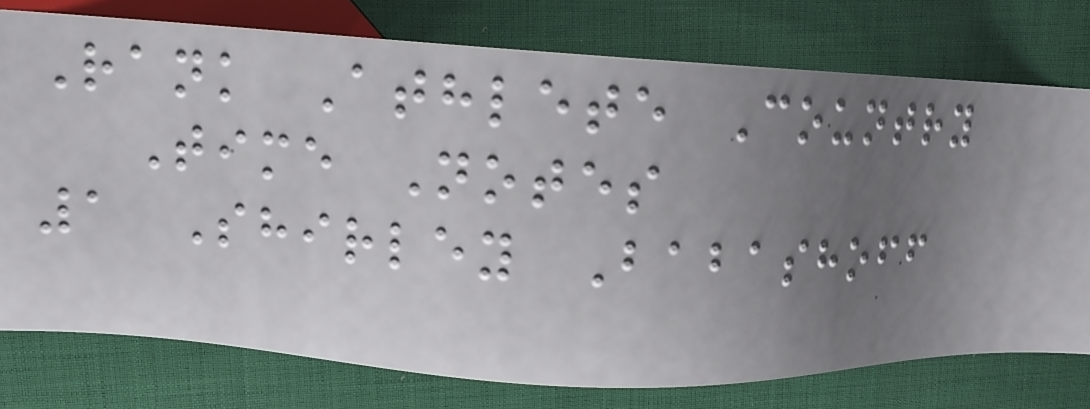Rank Athlete Country
Time Notes
1 Shirley Babashoff
